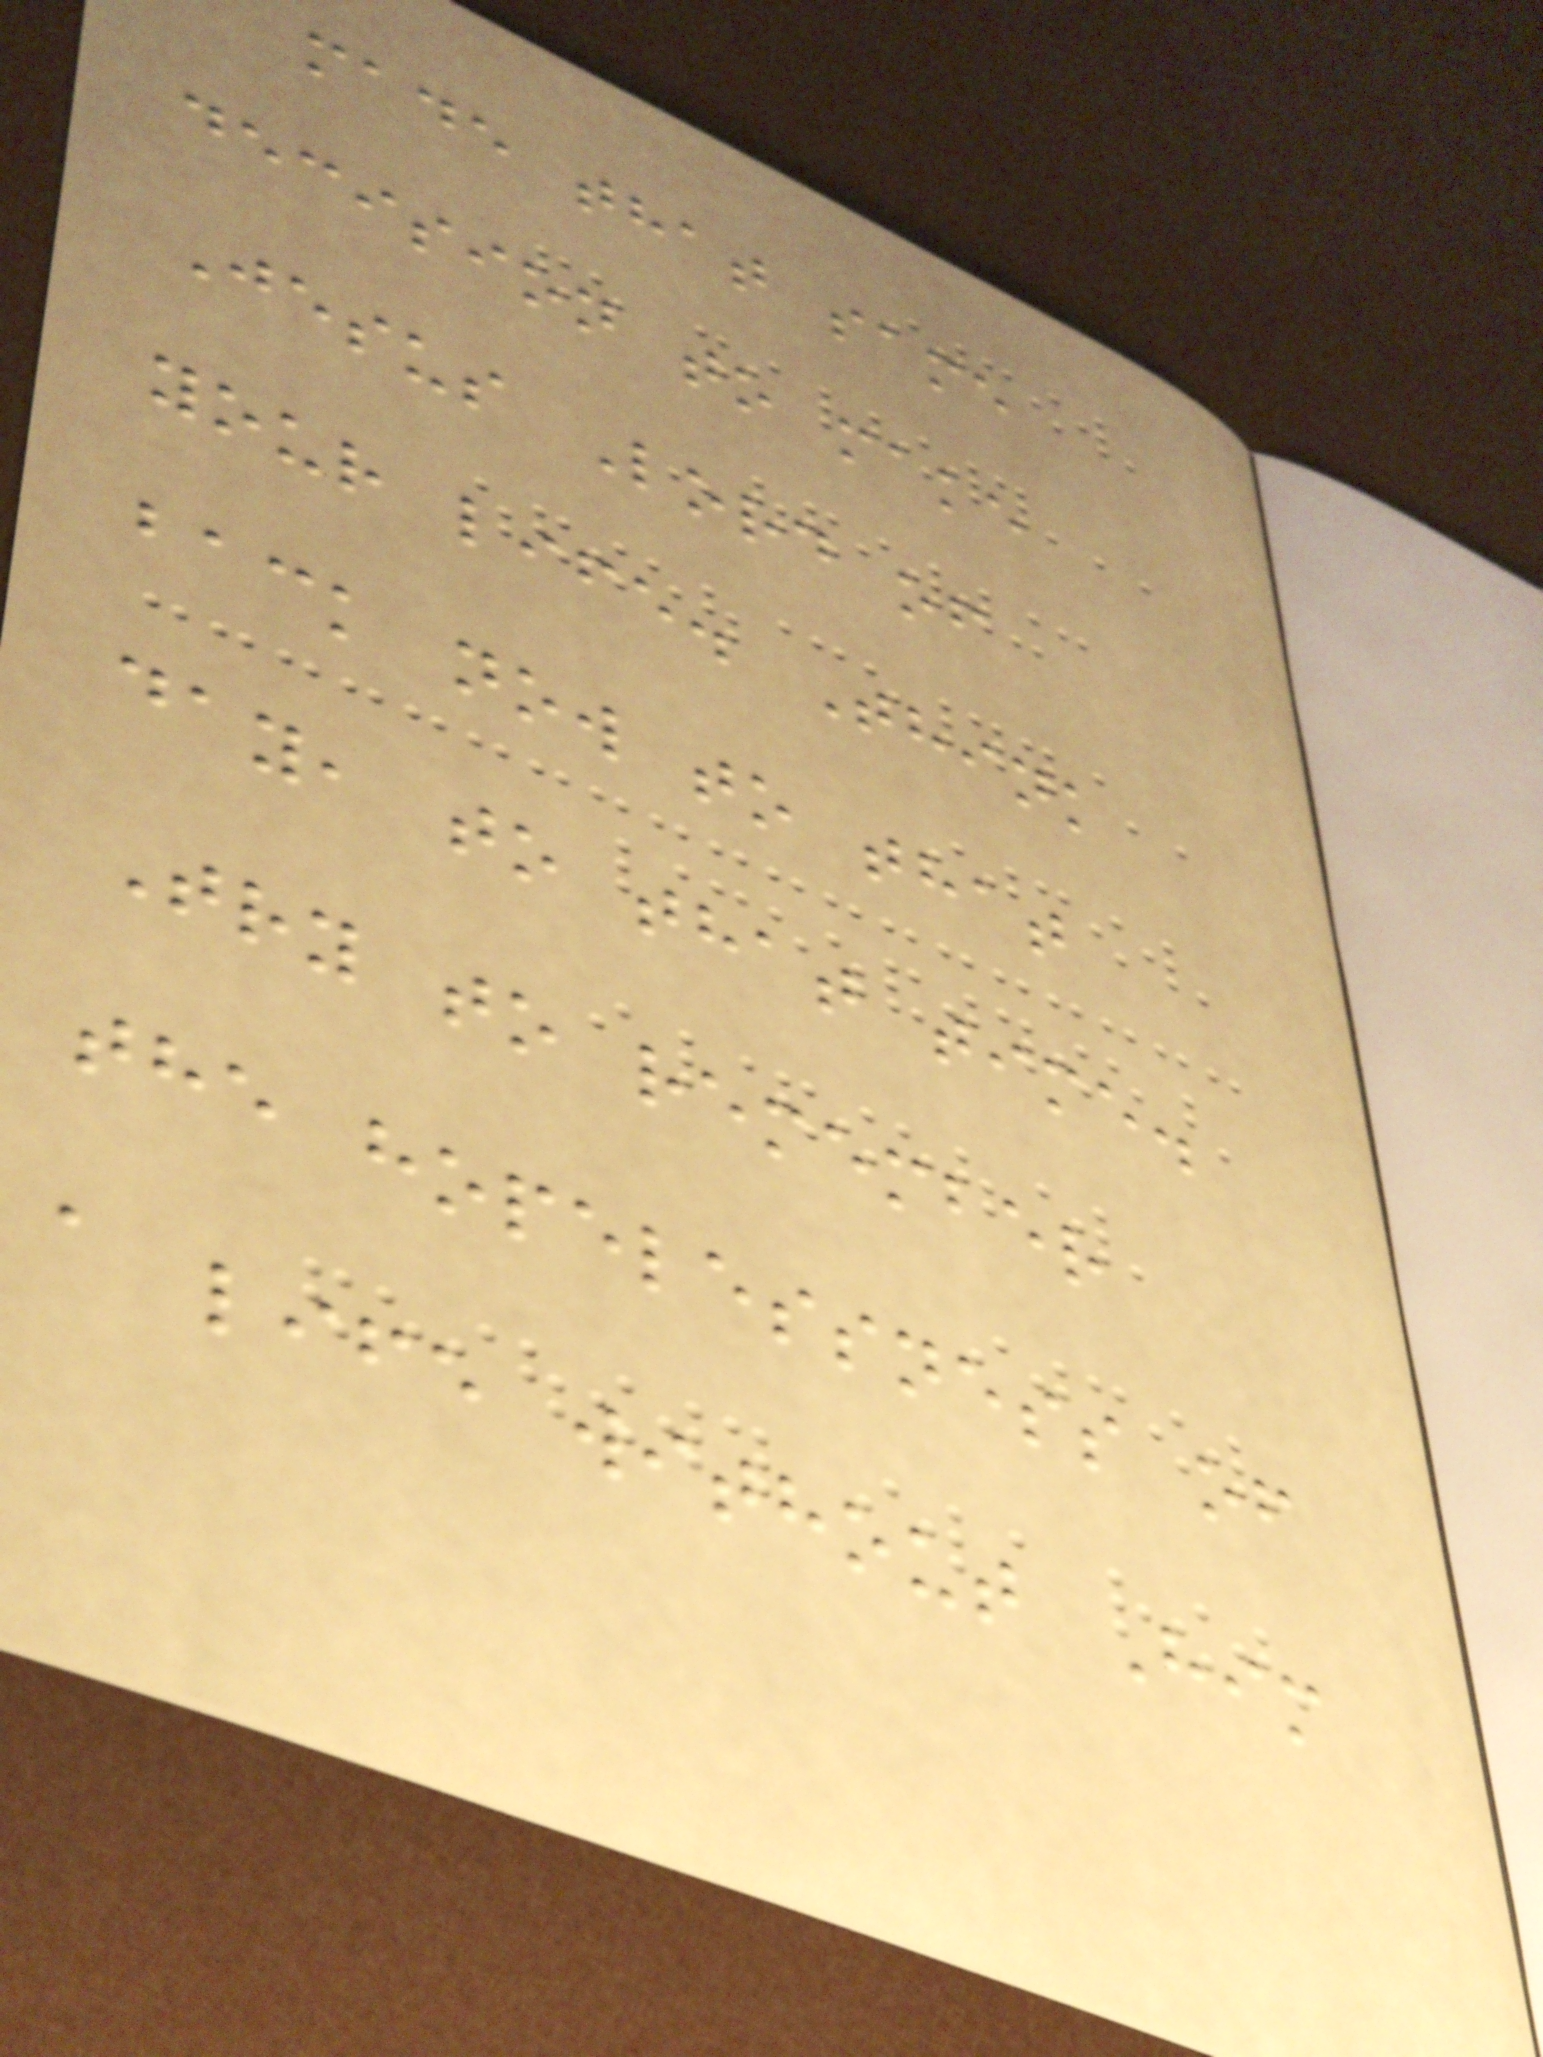made that same
decision to make
Jesus Lord of
your life. Think
back now to that
day, to that time.
Try to remember
the hopelessness of
a life without Him
